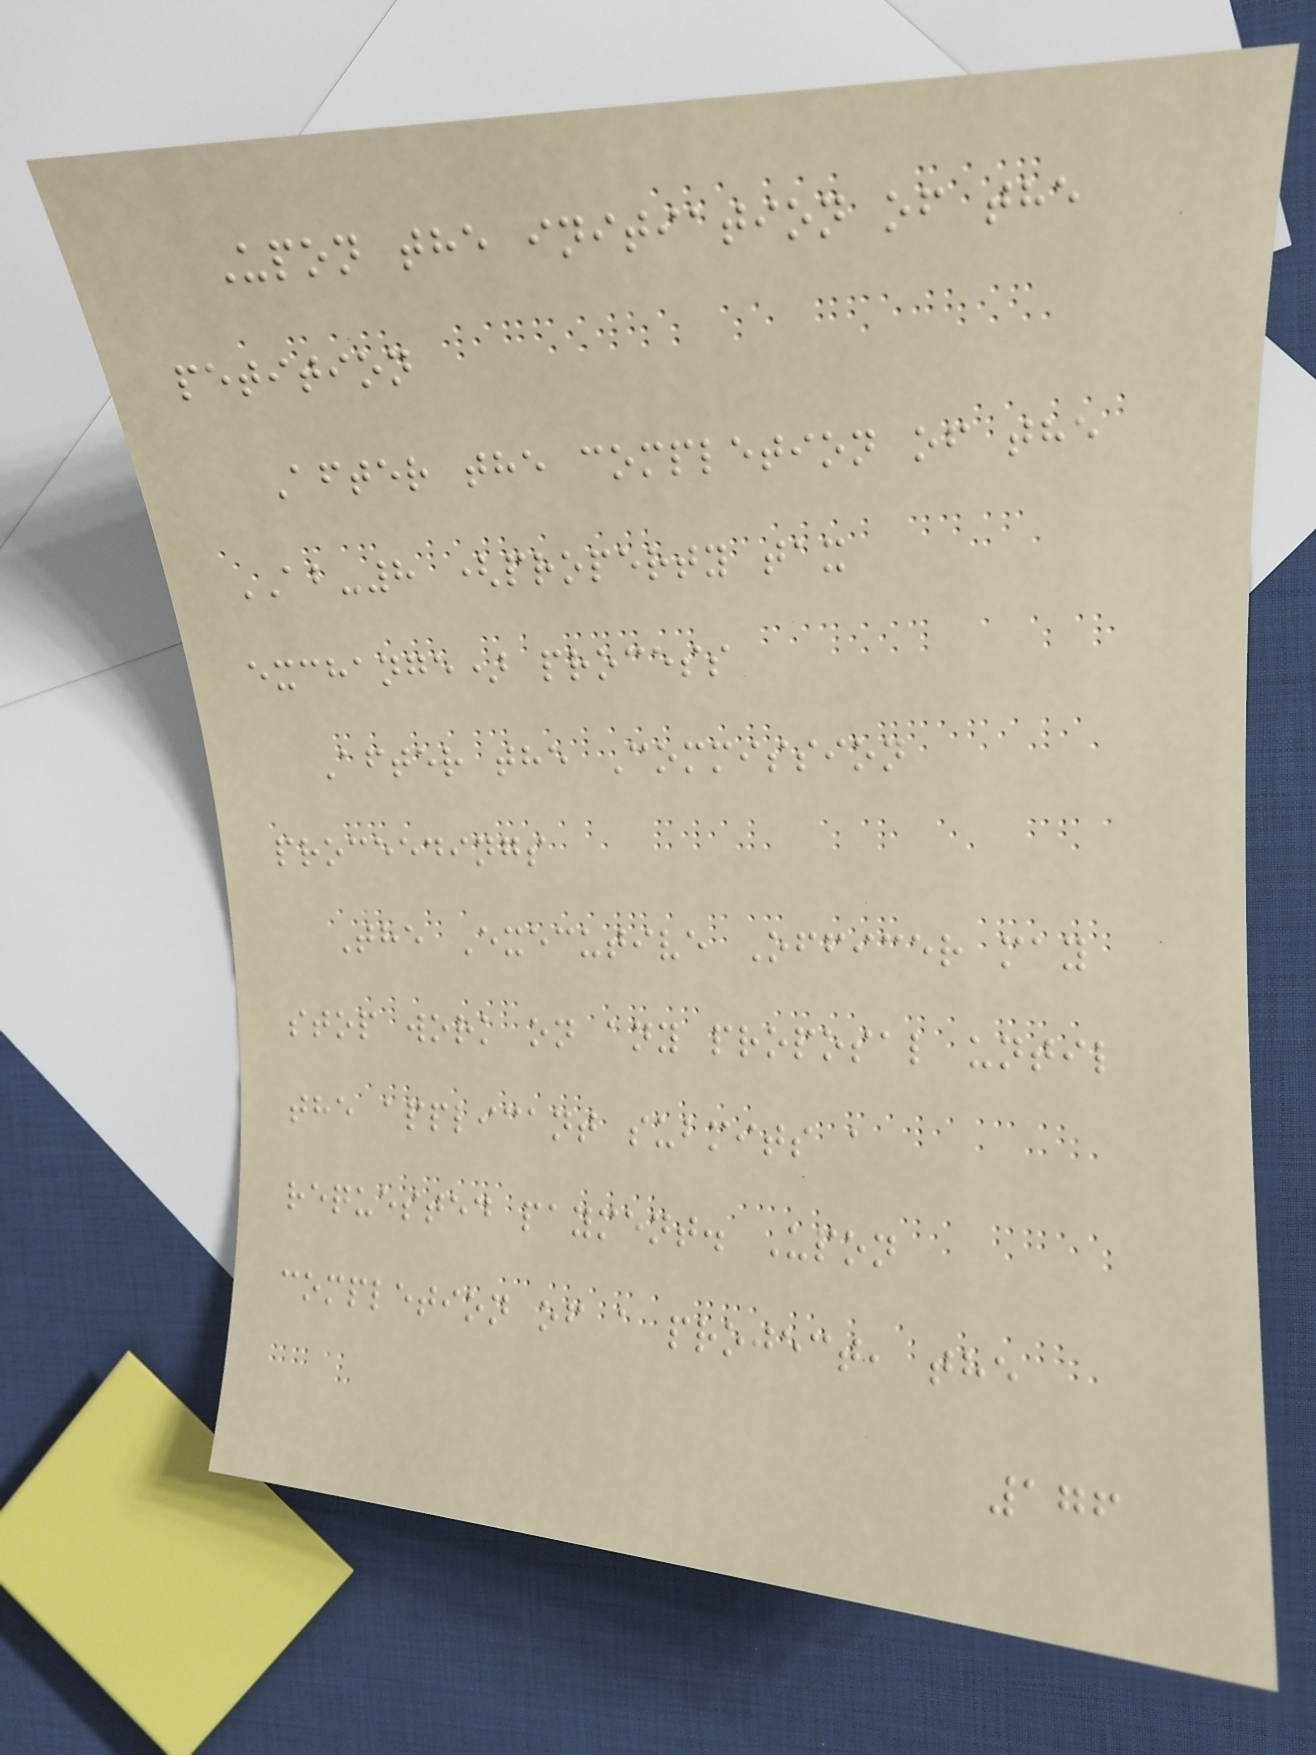Upon the initiation of the
petition
After the completion of the
AB-8 (property tax
exchange) process
After the Commission
proceedings
The Executive Officer may
stop work on any proposal until
the applicant submits a
requested payment. Upon
completion of a project, the
176
